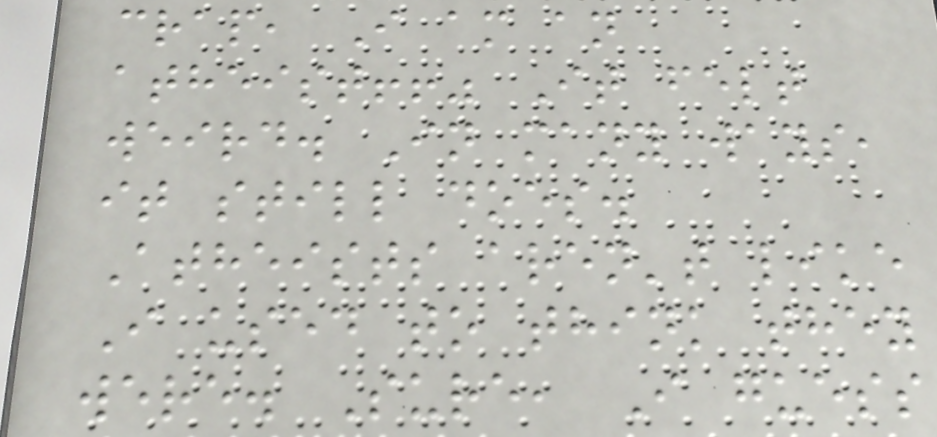crap, I am an
atheist!!" It felt
weird. In many ways,
it still does.
Atheists aren't like
I used to think they
were. Sure, I guess
